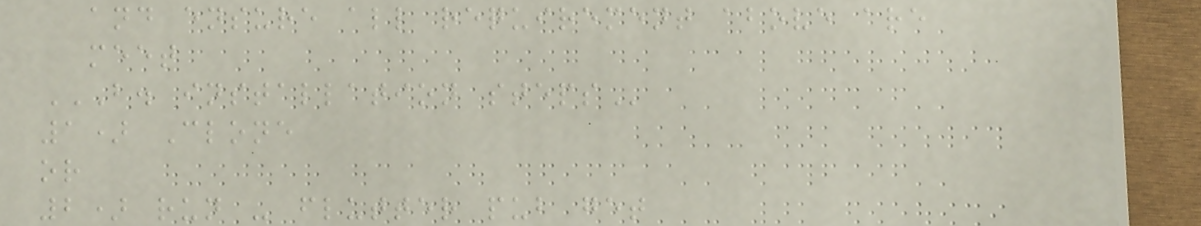and ensure all requirement above are
meet
B. INSTALLATION STEPS
1) Clone
or
2) run - flutter pub get
